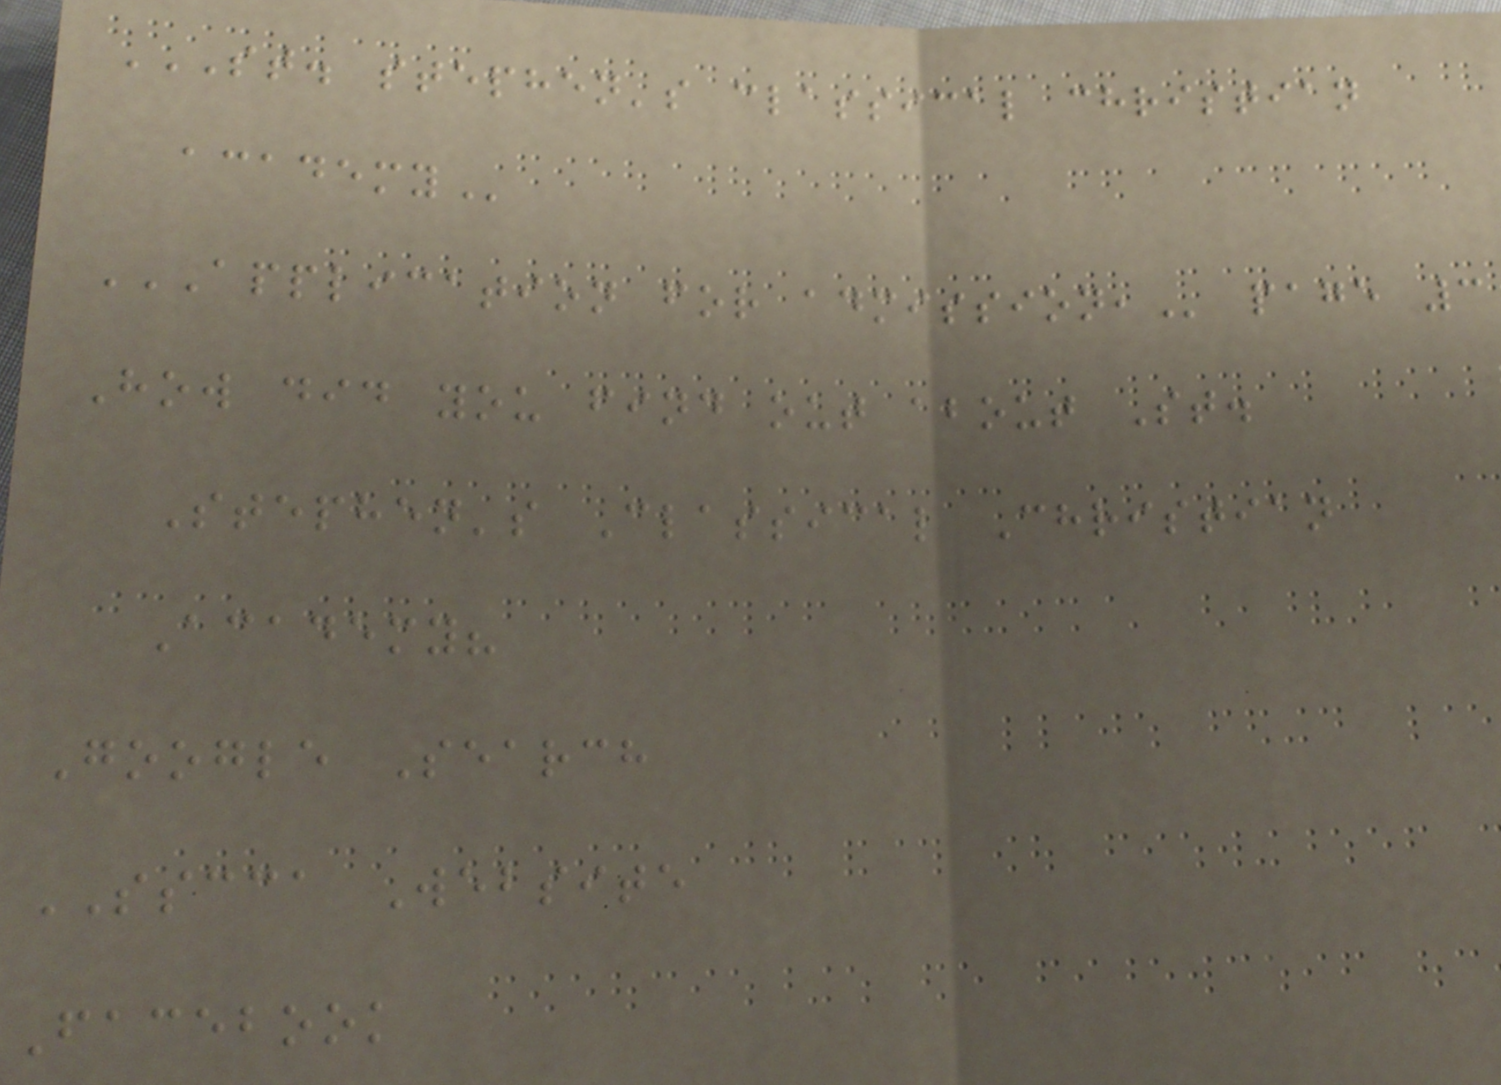ST. STEPHEN'S CLASSICAL CHRISTIAN
ACADEMY
APPLICATION FOR ADMISSION, page 3
How did you find out about St.
Stephen's Classical Christian
Academy?
Google Search
SSCCA Website
Facebook
